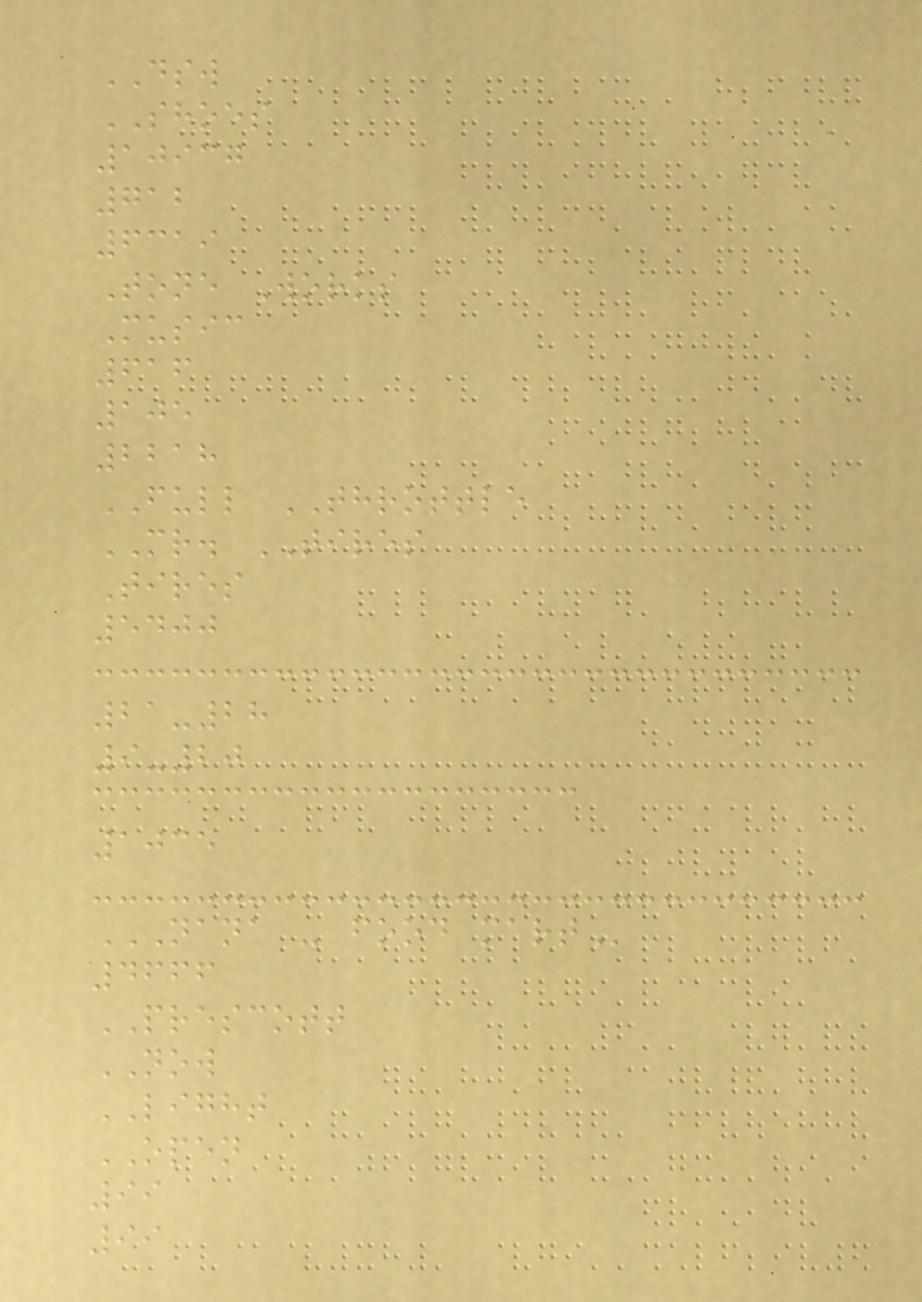DSW
SHOES
10937
712
6319
Tone Works
Music
616
105
2218
FULL THROTTLE
MR. TIRES
Tires
5400
21-28
9-20
1035
NANA - FOOD MART
4666
PRESCOTT
NOW
LIGHT
OPEN
99
99
